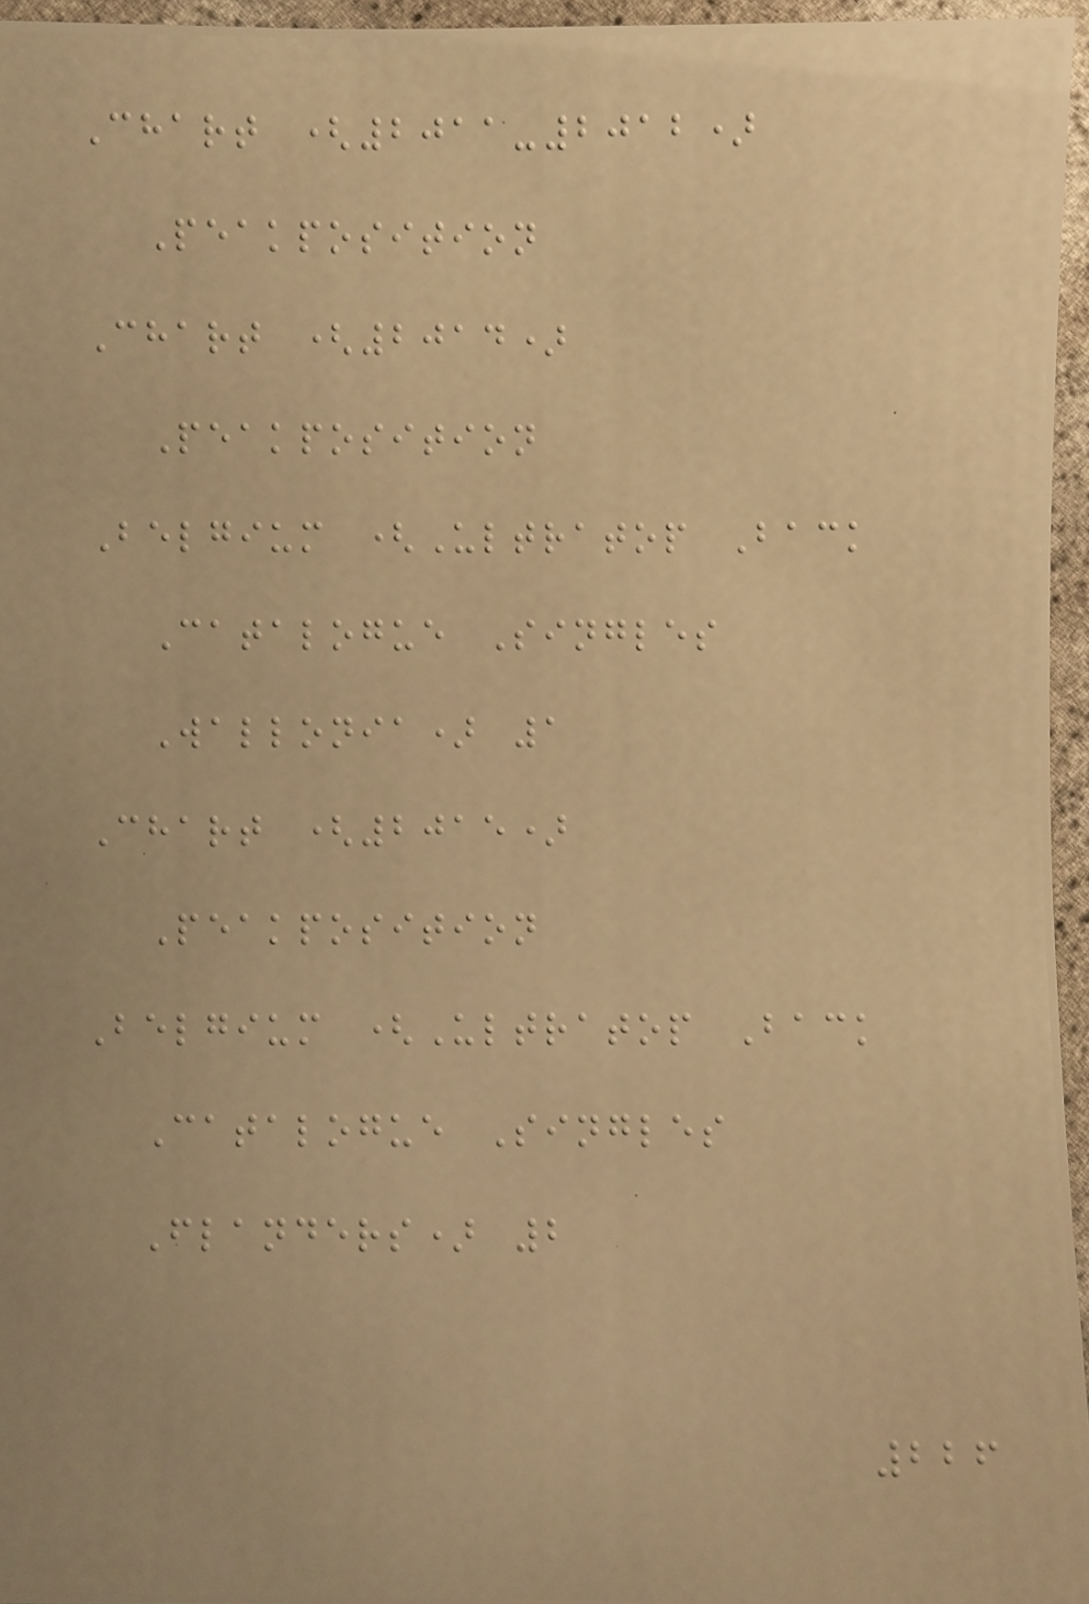Chart (2011-2012)
Peakposition
Chart (2014)
Peakposition
Belgium (Ultratop Back
Catalogue Singles
Wallonia) 1
Chart (2015)
Peakposition
Belgium (Ultratop Back
Catalogue Singles
Flanders) 2
226
